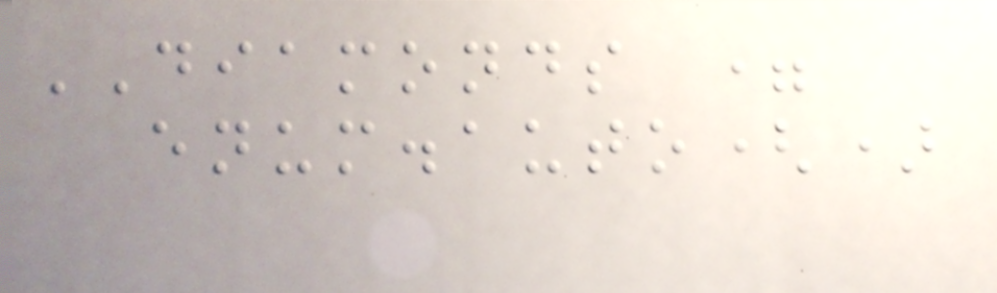DIAMONDS =
enum.auto()
